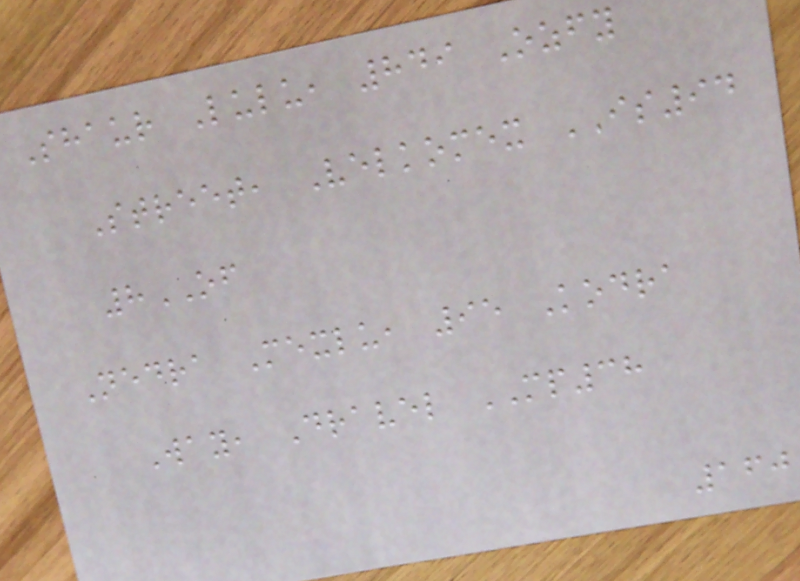Shaur Lulu, 849 Ozfy
Street, Velkomex IS94
8OF
Nedra Mexlu, 95 Kodra
Way, Dravel MP38
160
